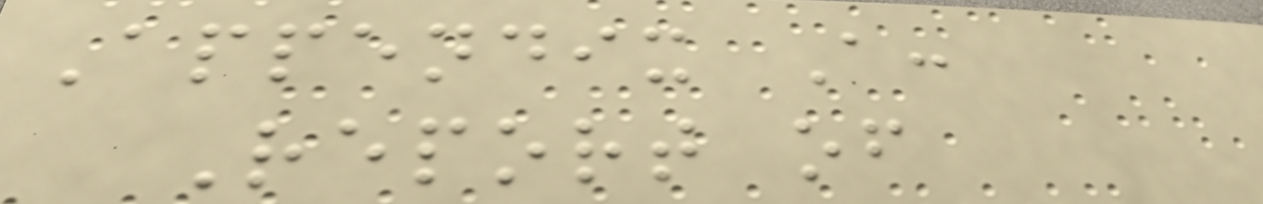Appendix A:
Report of
